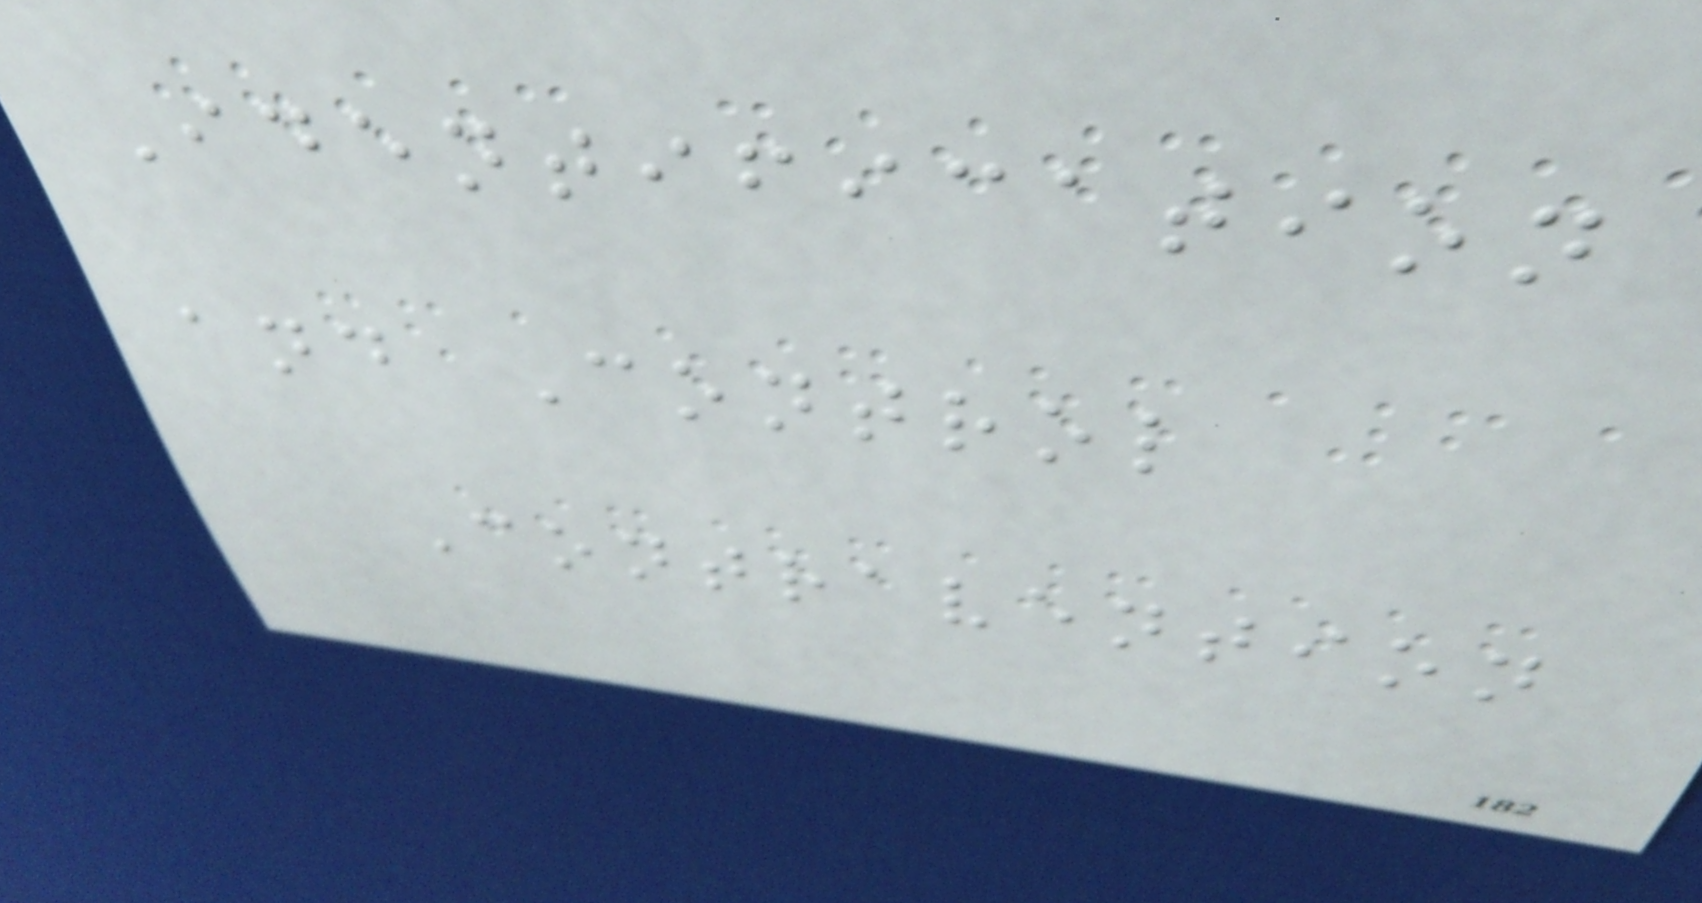Identification
and Control
Contravention
